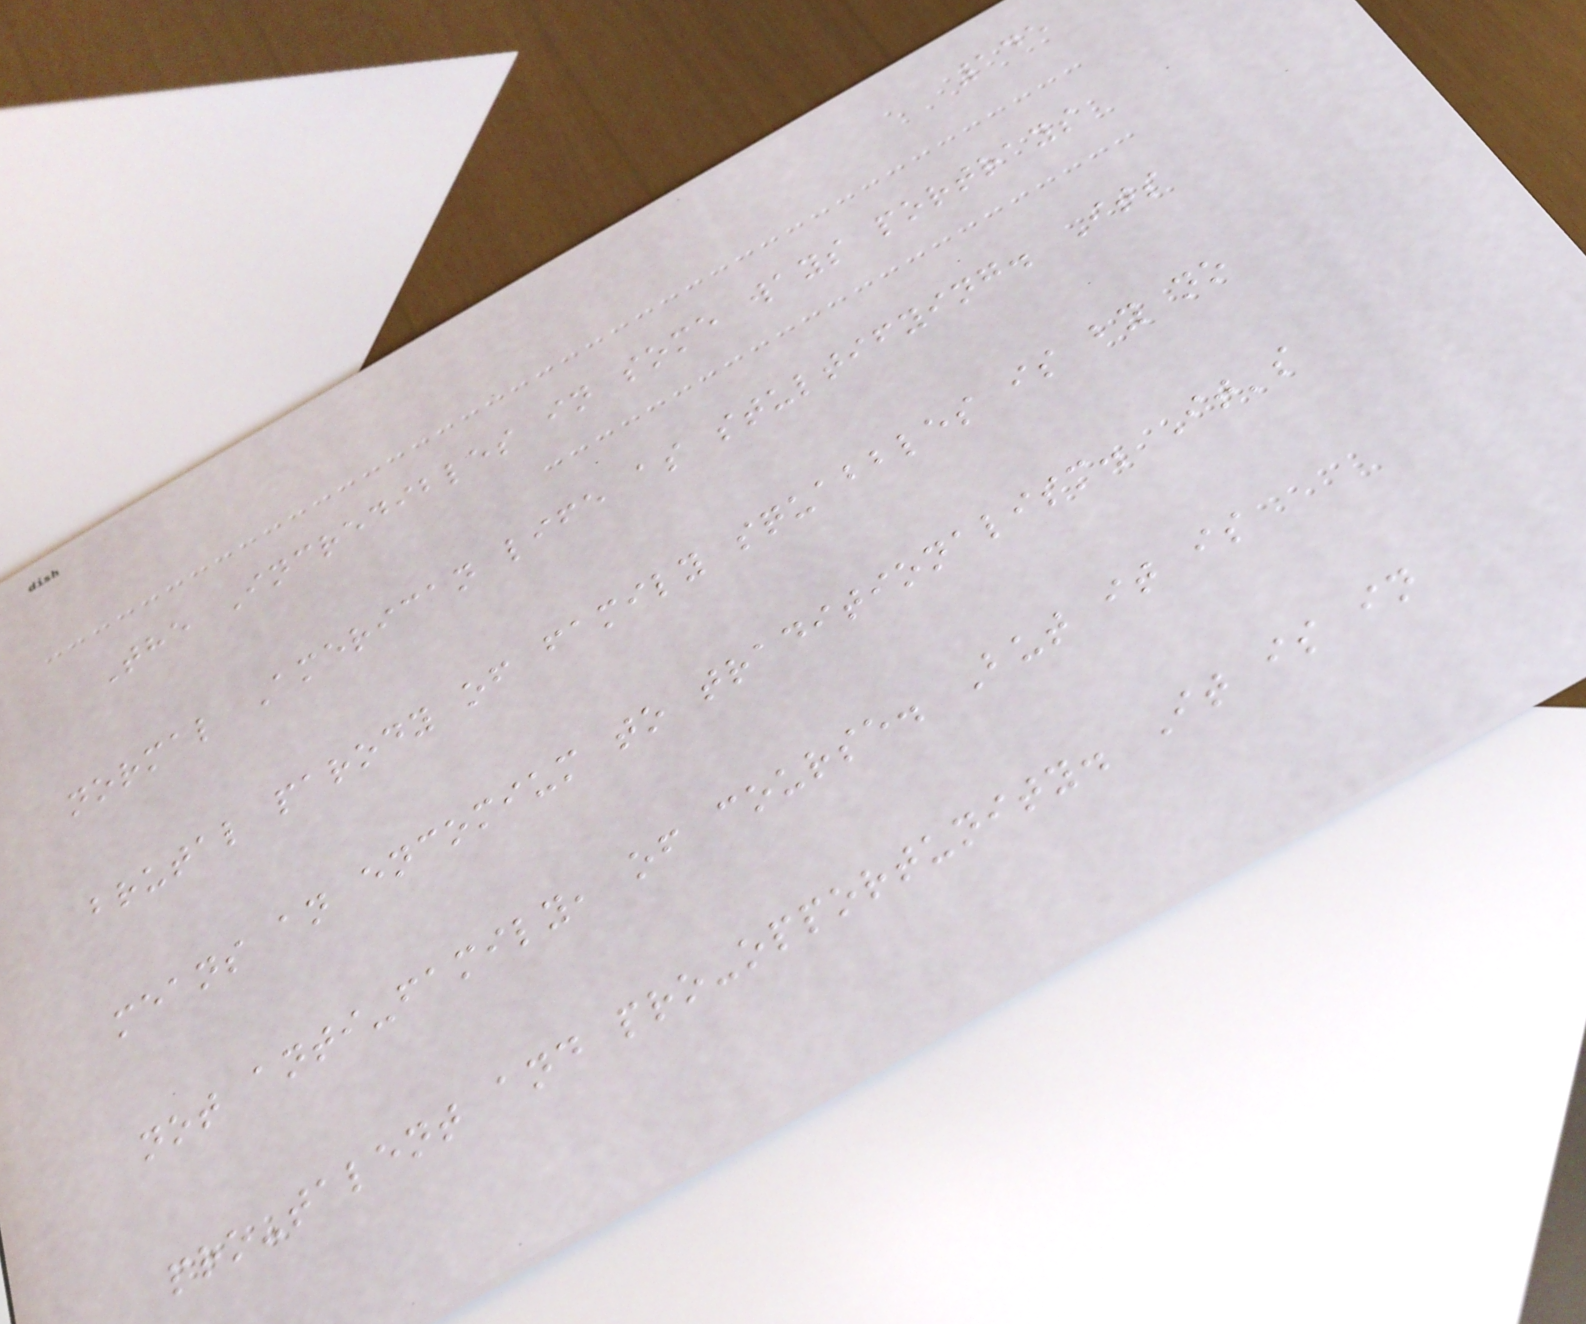145
The Incredibles in some ways portrays
normal American life as stultifying. Its
brutal parody of family squabbles is by no
means an encomium to traditionalism. It's
not anti-family, of course. But it is
pro-talent and pro-opportunity. It is in
